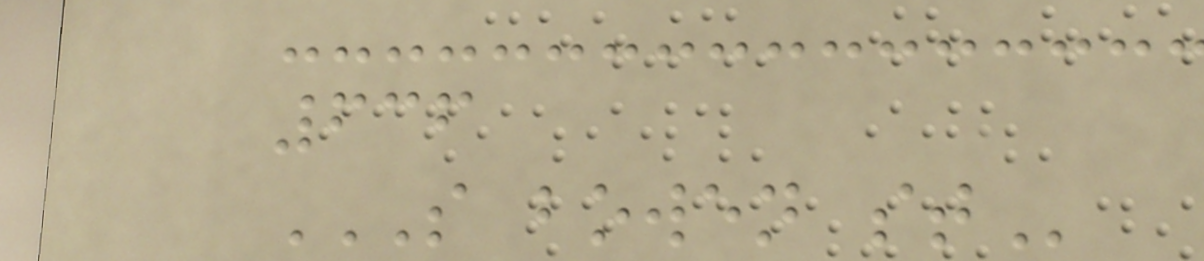636
S BOWEN ST
